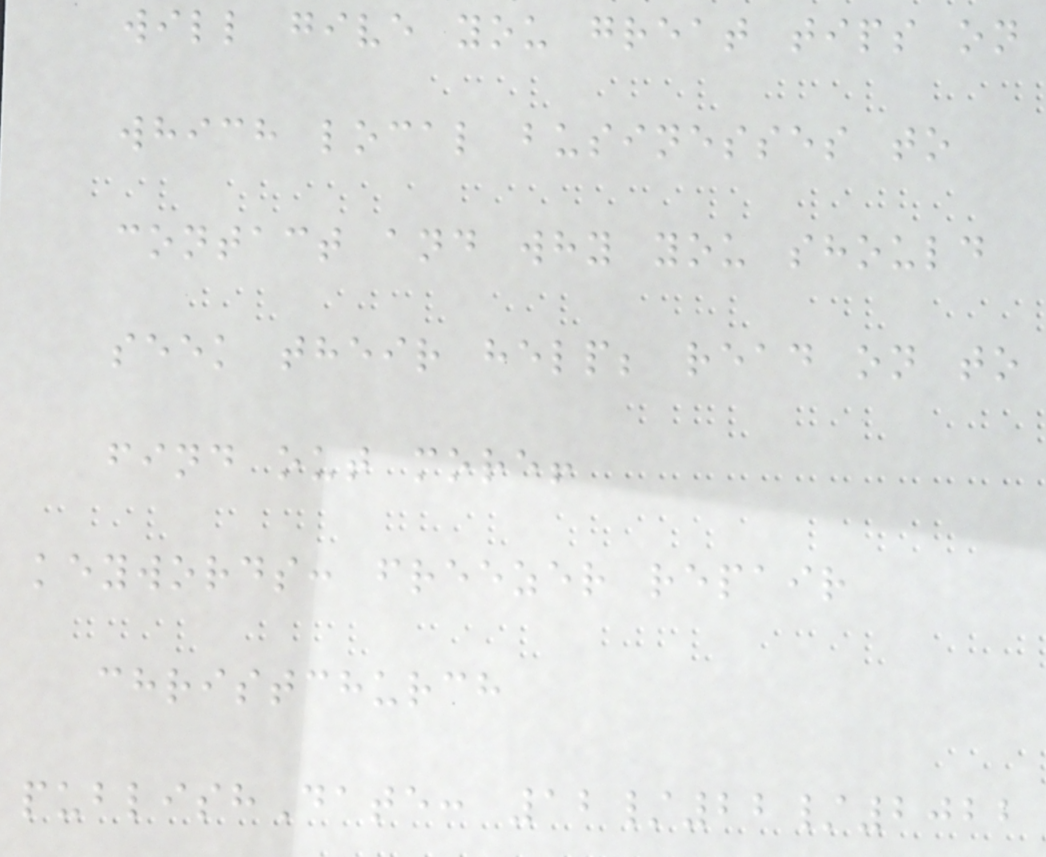will give you great tips on
which local businesses to
contact and why you should
seek their help; read on to
find out more!
keywords: freezer repair
christchurch
publishDate: 12/22/2022
